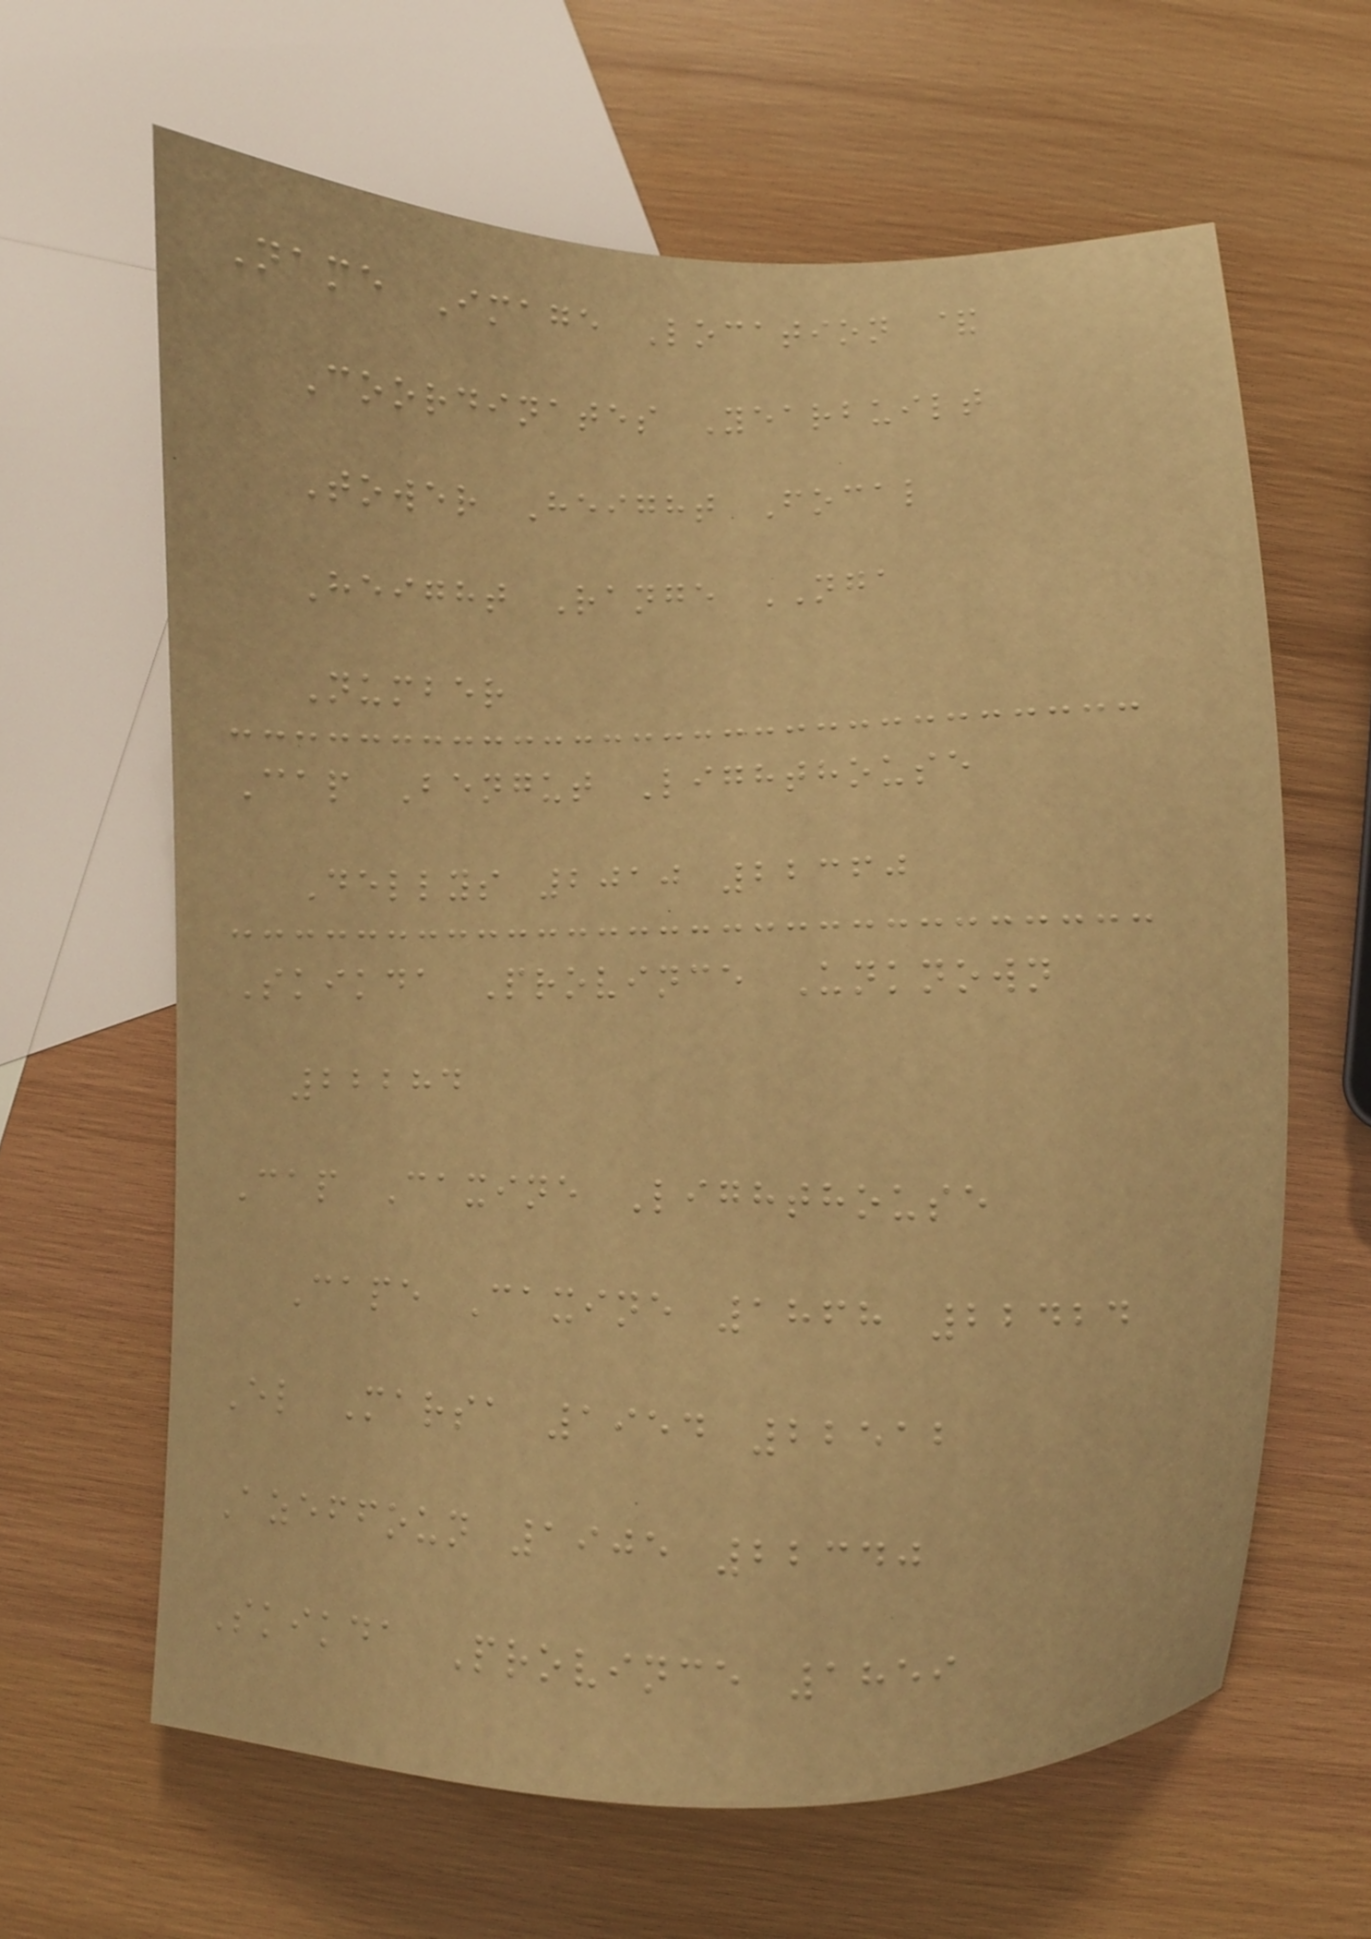Name Image Location &
Coordinates Yearbuilt
Tower Height Focal
Height Range NGA
Number
Cap Bengut Lighthouse
Dellys 2010 22360
Skikda Province Unknown
22284
Cap Caxine Lighthouse
Cape Caxine 1868 22424
El Marsa 1954 22512
Azeffoun 1905 22340
Skikda Province 1859
